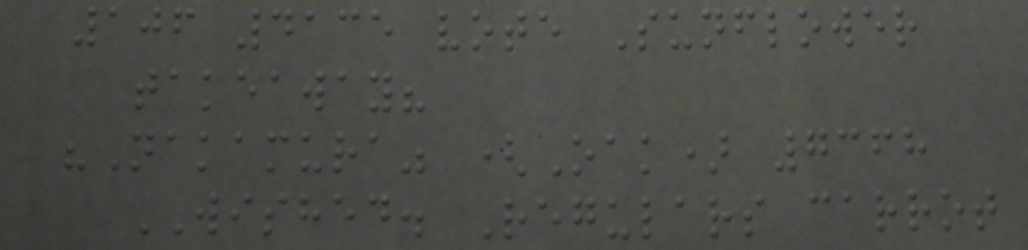106 4135 vote Sunflower
takeaway?
"Nakamura" (Oak) 7368
WISHED. Regulars carrot
